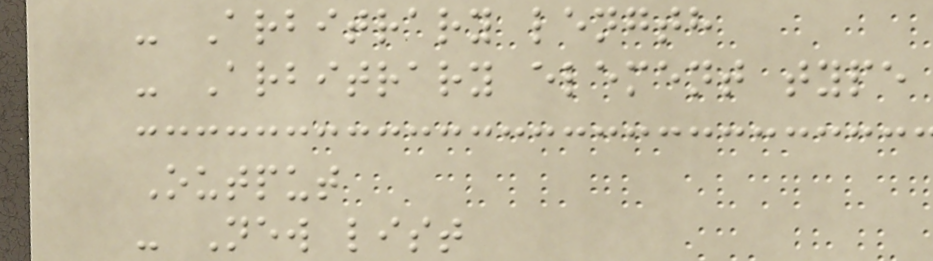- Arbitrary length
- Arbitrary element type
Output
- New list
